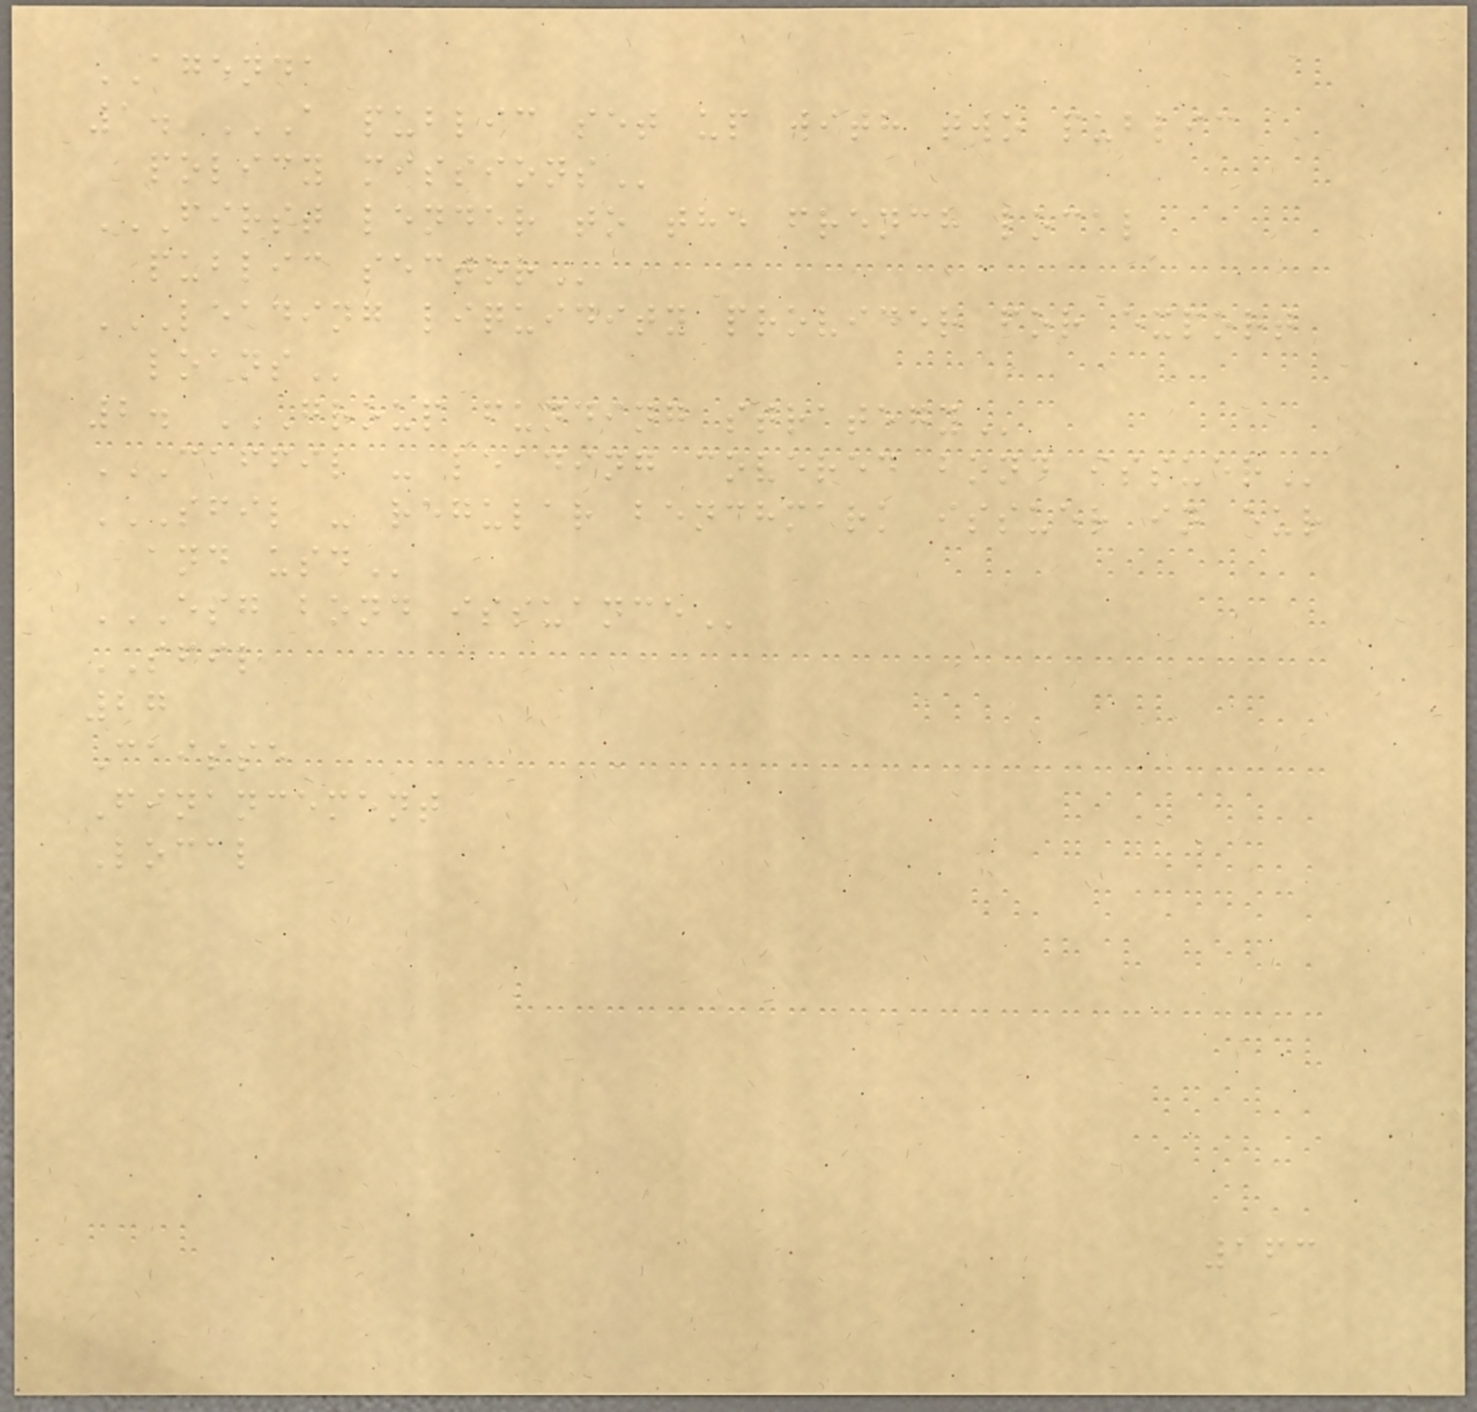AGENDA
1. A PUBLIC SET UP WITH TWO PUBLIC
POLICY MISSIONS
FIRST LENDER TO THE FRENCH LOCAL
PUBLIC SECTOR
LEADING LIQUIDITY PROVIDER FOR EXPORT
LOANS
2. GROUP FUNDING STRATEGY
CAFFIL - LEADING COVERED BOND ISSUER
SFIL - REGULAR BENCHMARK ISSUER IN EUR
AND USD
ESG BOND ISSUANCE
SFIL
27
Caisse
Financement
Local
163
